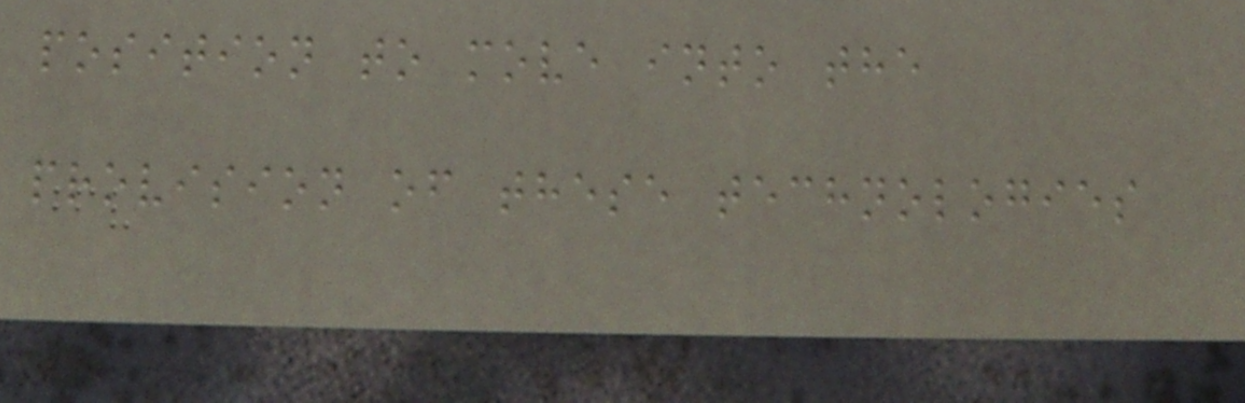position to move into the
provision of these technologies
